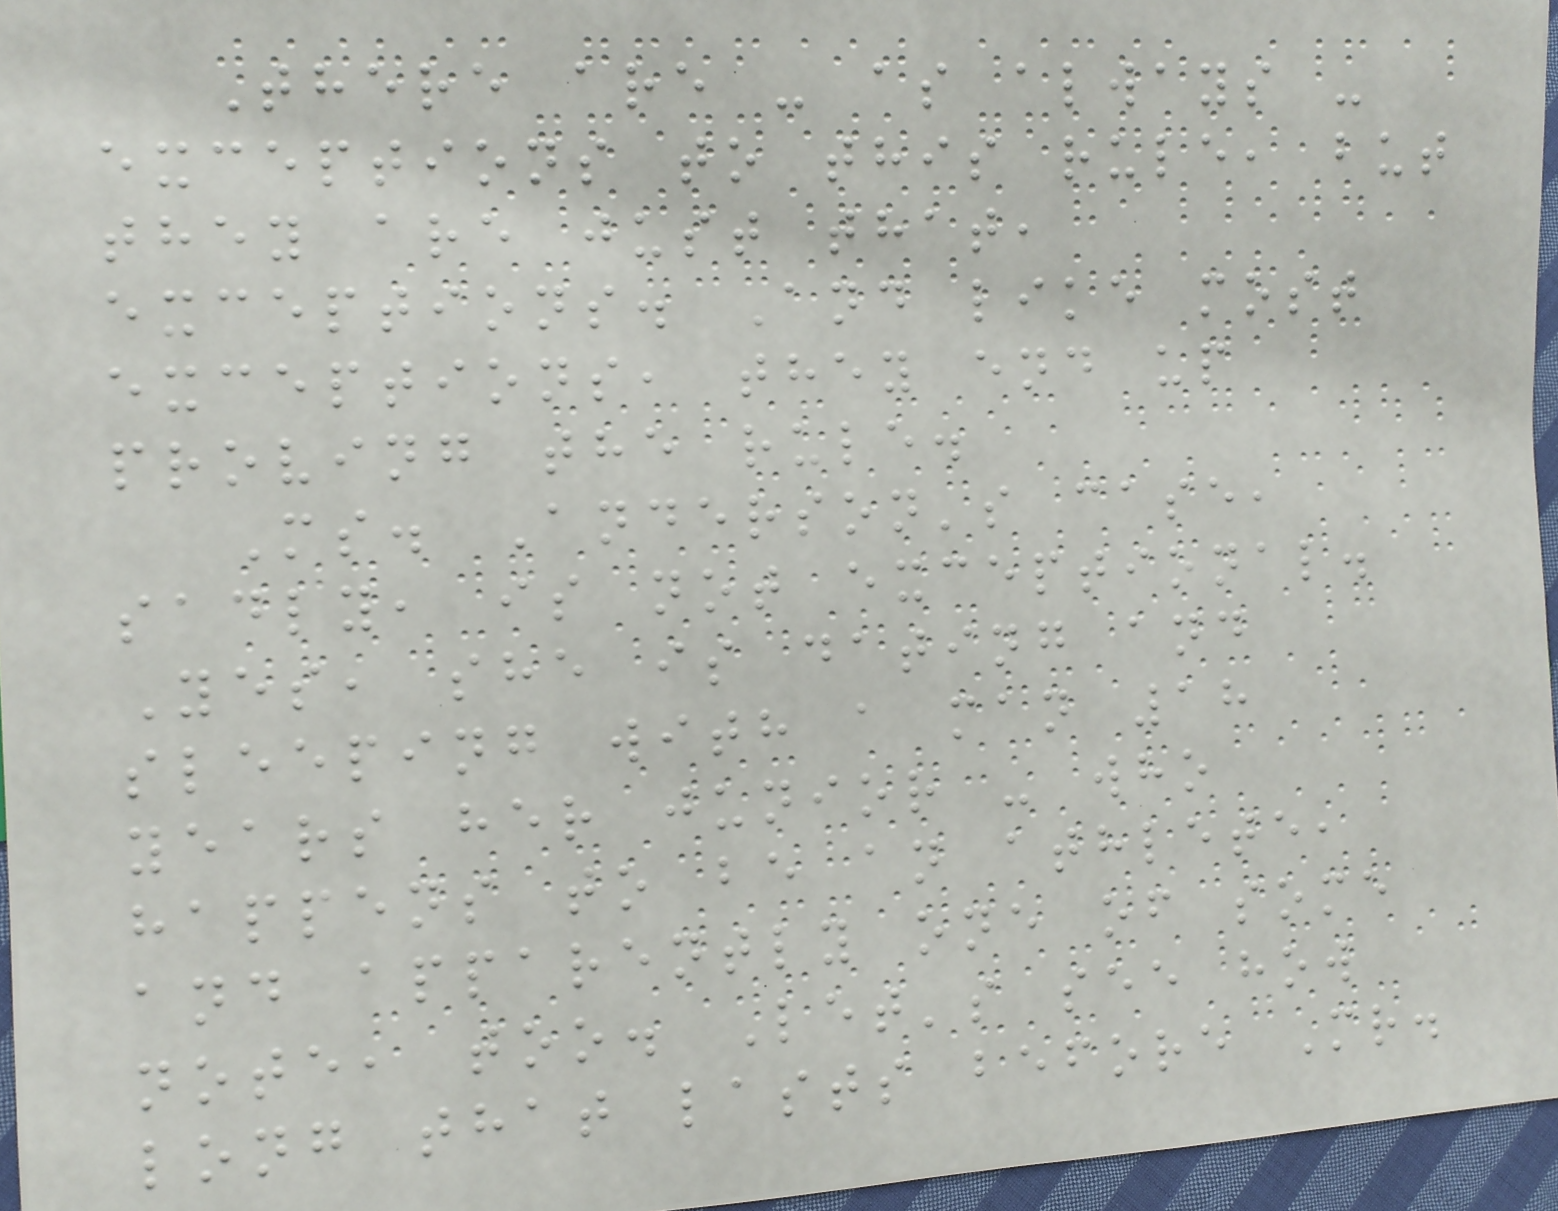There are - as always -
exceptions to this rule, but
they are just that,
exceptions. And like most
exceptions, they end up
proving the rule.
Ms. Anderson's case,
sadly, is not exceptional.
Yes, she is dating and
sleeping with a man 18
years her junior - who
happens to be an athlete,
and apparently one of some
note, too. Let's see how
long that lasts before Mr.
